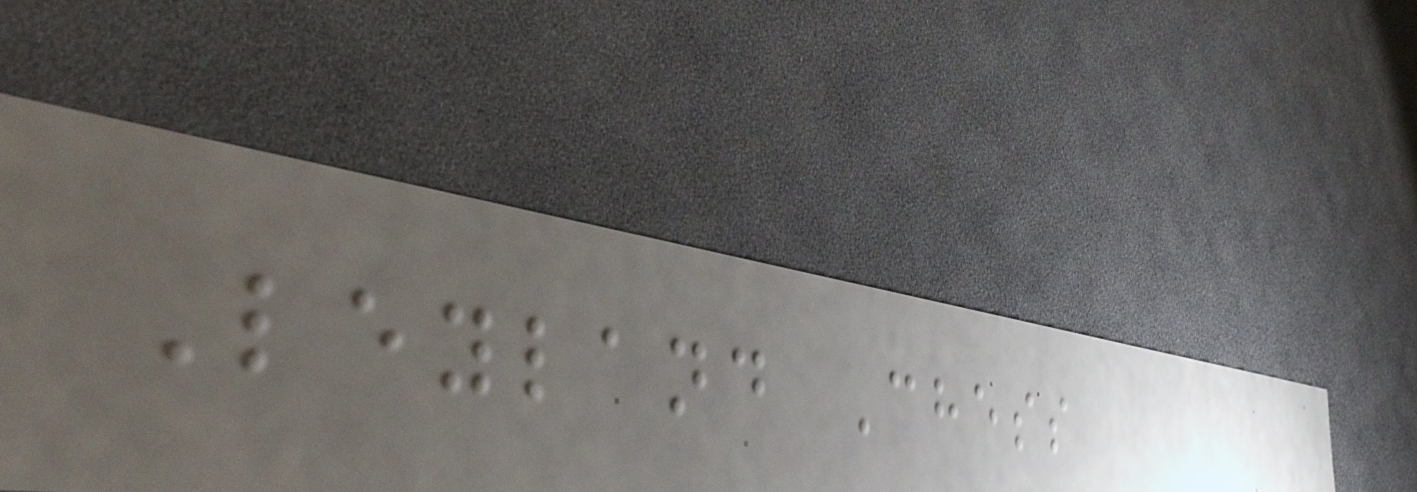Leyland Chess
